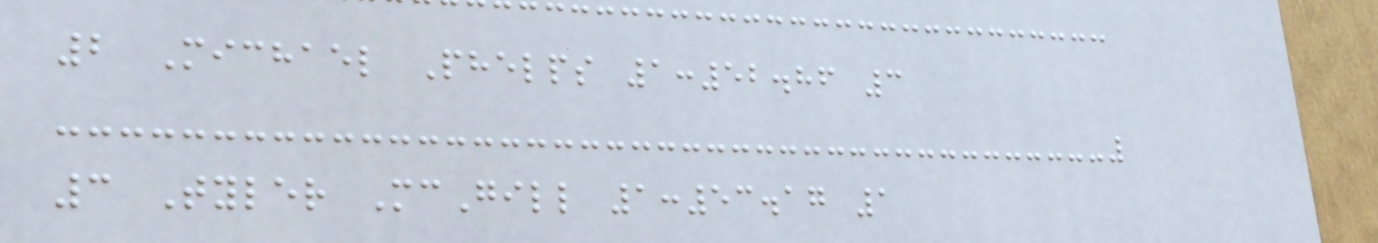2 Michael Phelps 1:52.86 3
3 Tyler McGill 1:53.17 1
